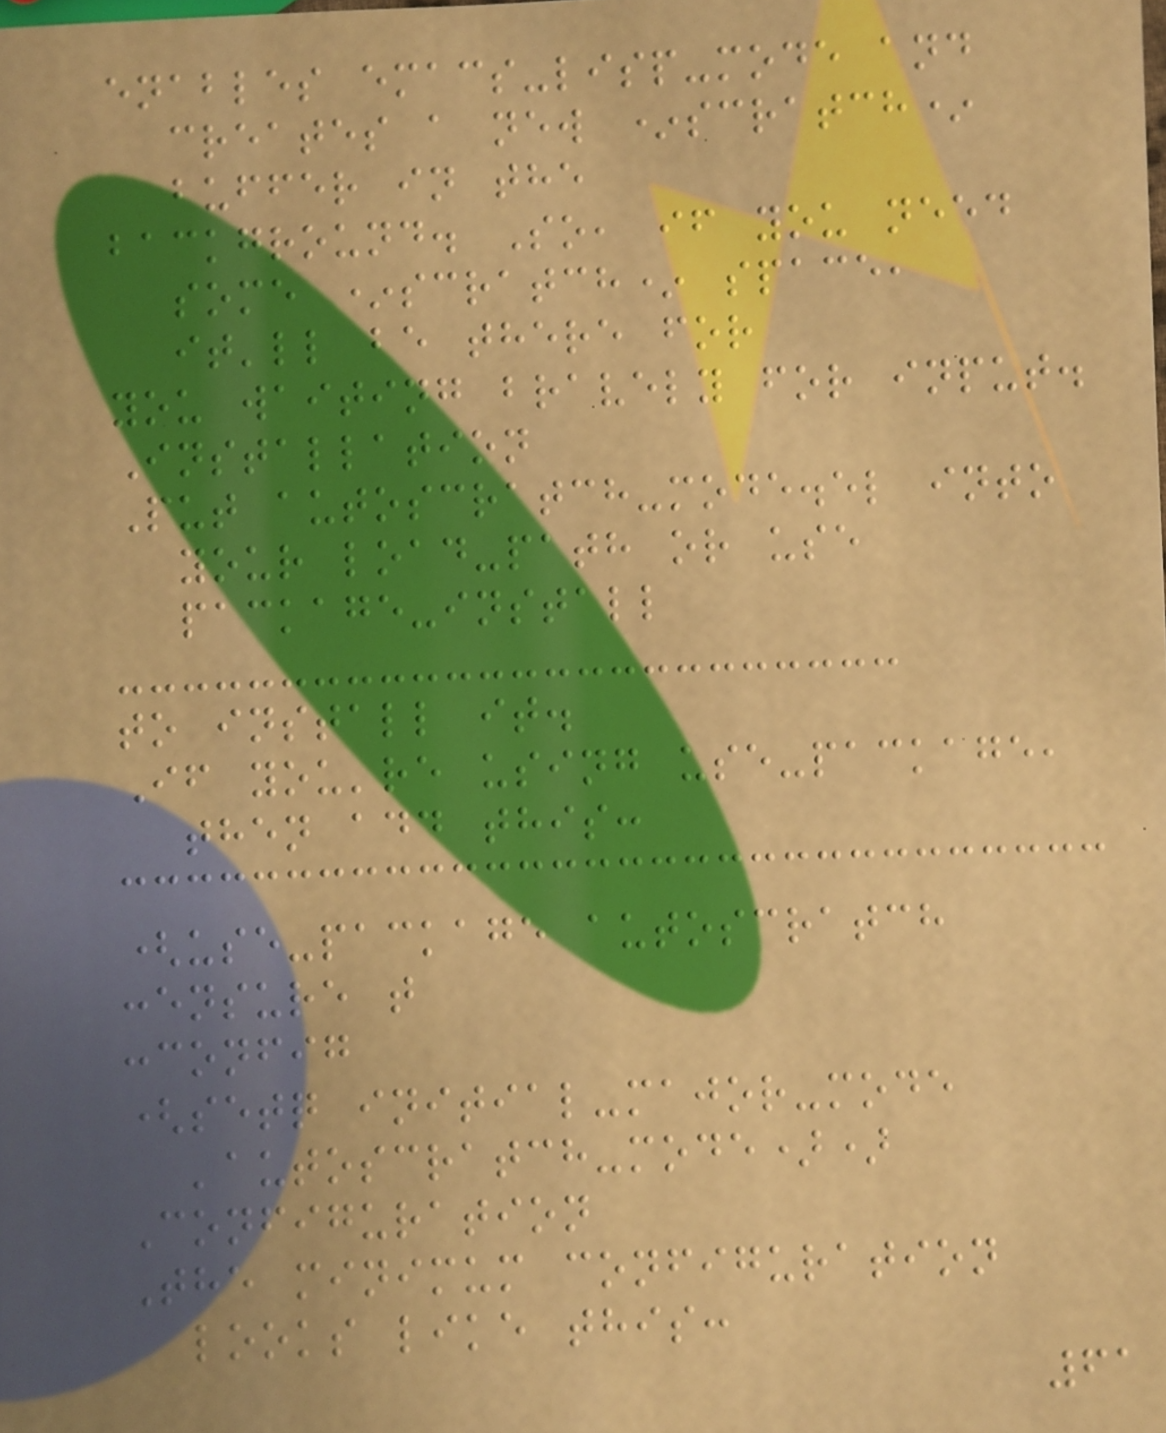enables emacs-lisp-mode and
creates a new *scratch*
buffer in the
background. So, if you need
some *scratch* space,
it'll be there for
you waiting bravely for input.
Installation
Put autoscratch-mode.el into
your load-path or use
package-install
to install it.
If you're using use-package,
then add this:
(use-package autoscratch
:ensure t
:config
(setq initial-major-mode
'autoscratch-mode))
Configuration
The minimum configuration
looks like this:
61
